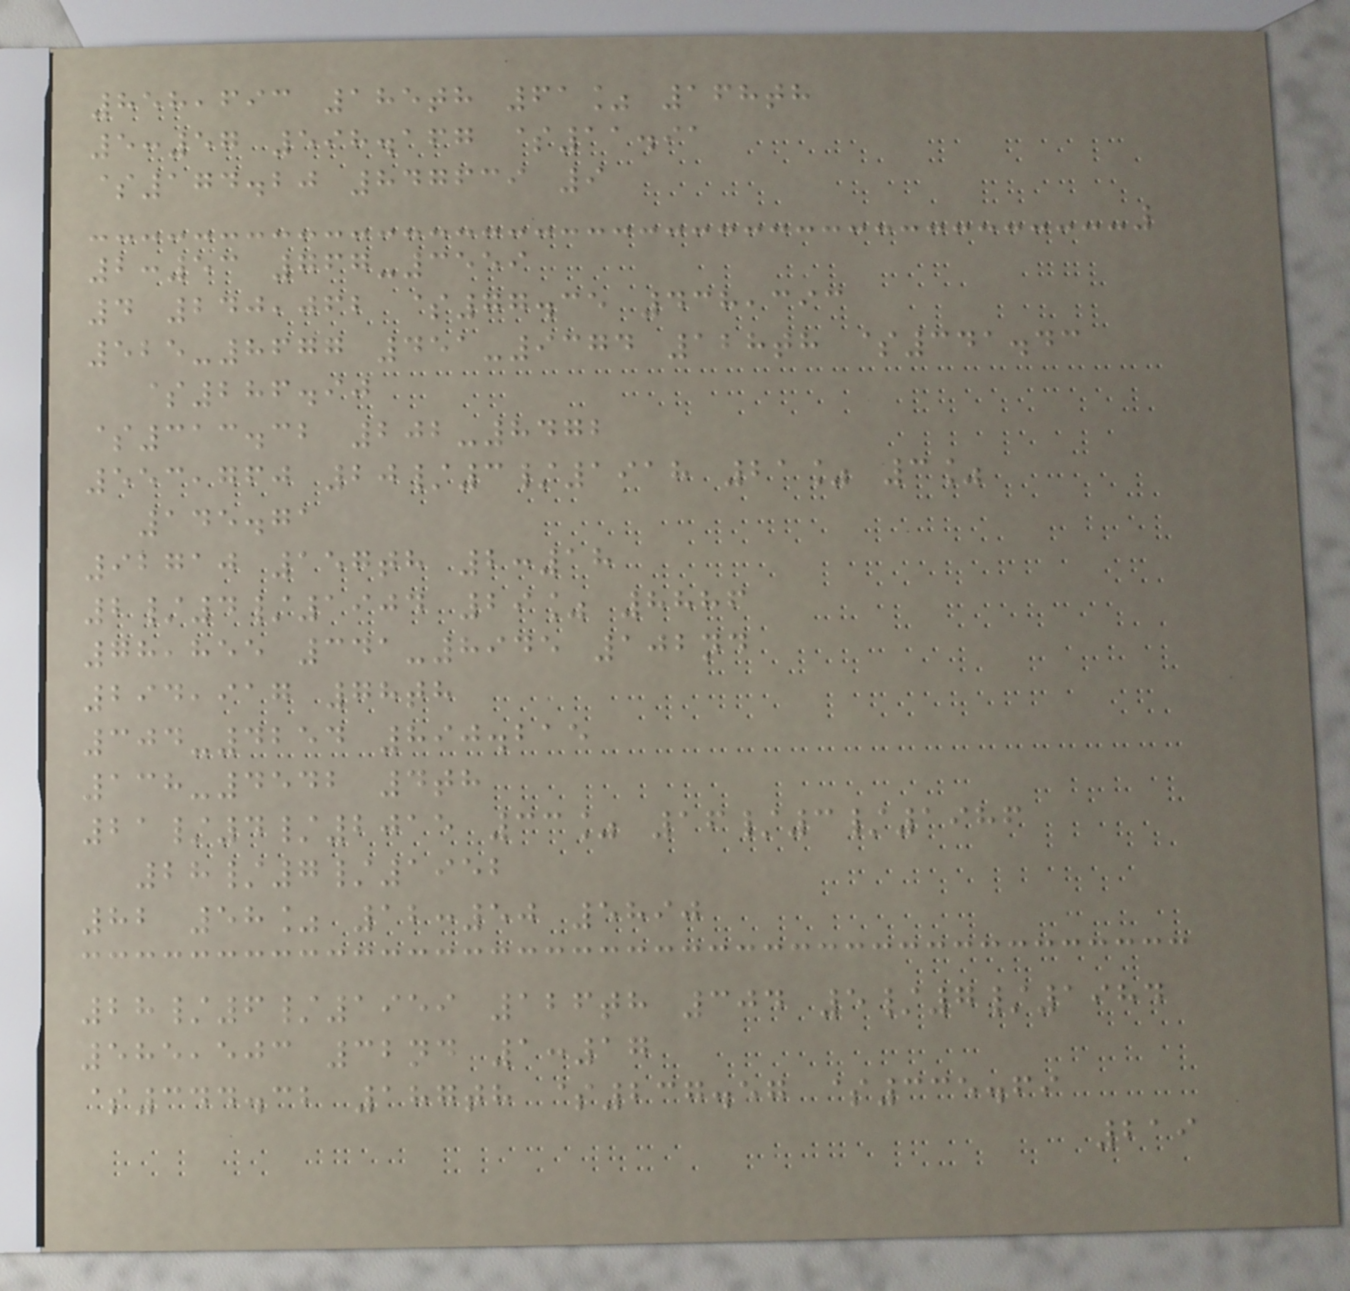858,693 185th 61% 168th
5:57 598.167 $11.91
$174.20 847639 9
2:53 767-3559
4 240,062 $77.35 438,393
525-8677 451-9374 128th $341.43
$286.90
$313.32 202-8472
553,760 20/3/1918 21% 3%
145.71
92710 157th 2:18
2/4/1904 29% 8886
78,855 341-8945 102nd
294,917 78th
304-4254 890.215
138-4542 4th
21/4/2015 33% 16/3/1986
28/7/1952
82 58% 12:50 5890
28/6/1959 126th 304 5/7/1984
585,503 32nd 1:17
$344.32 187th $237.57 $335.69
219
